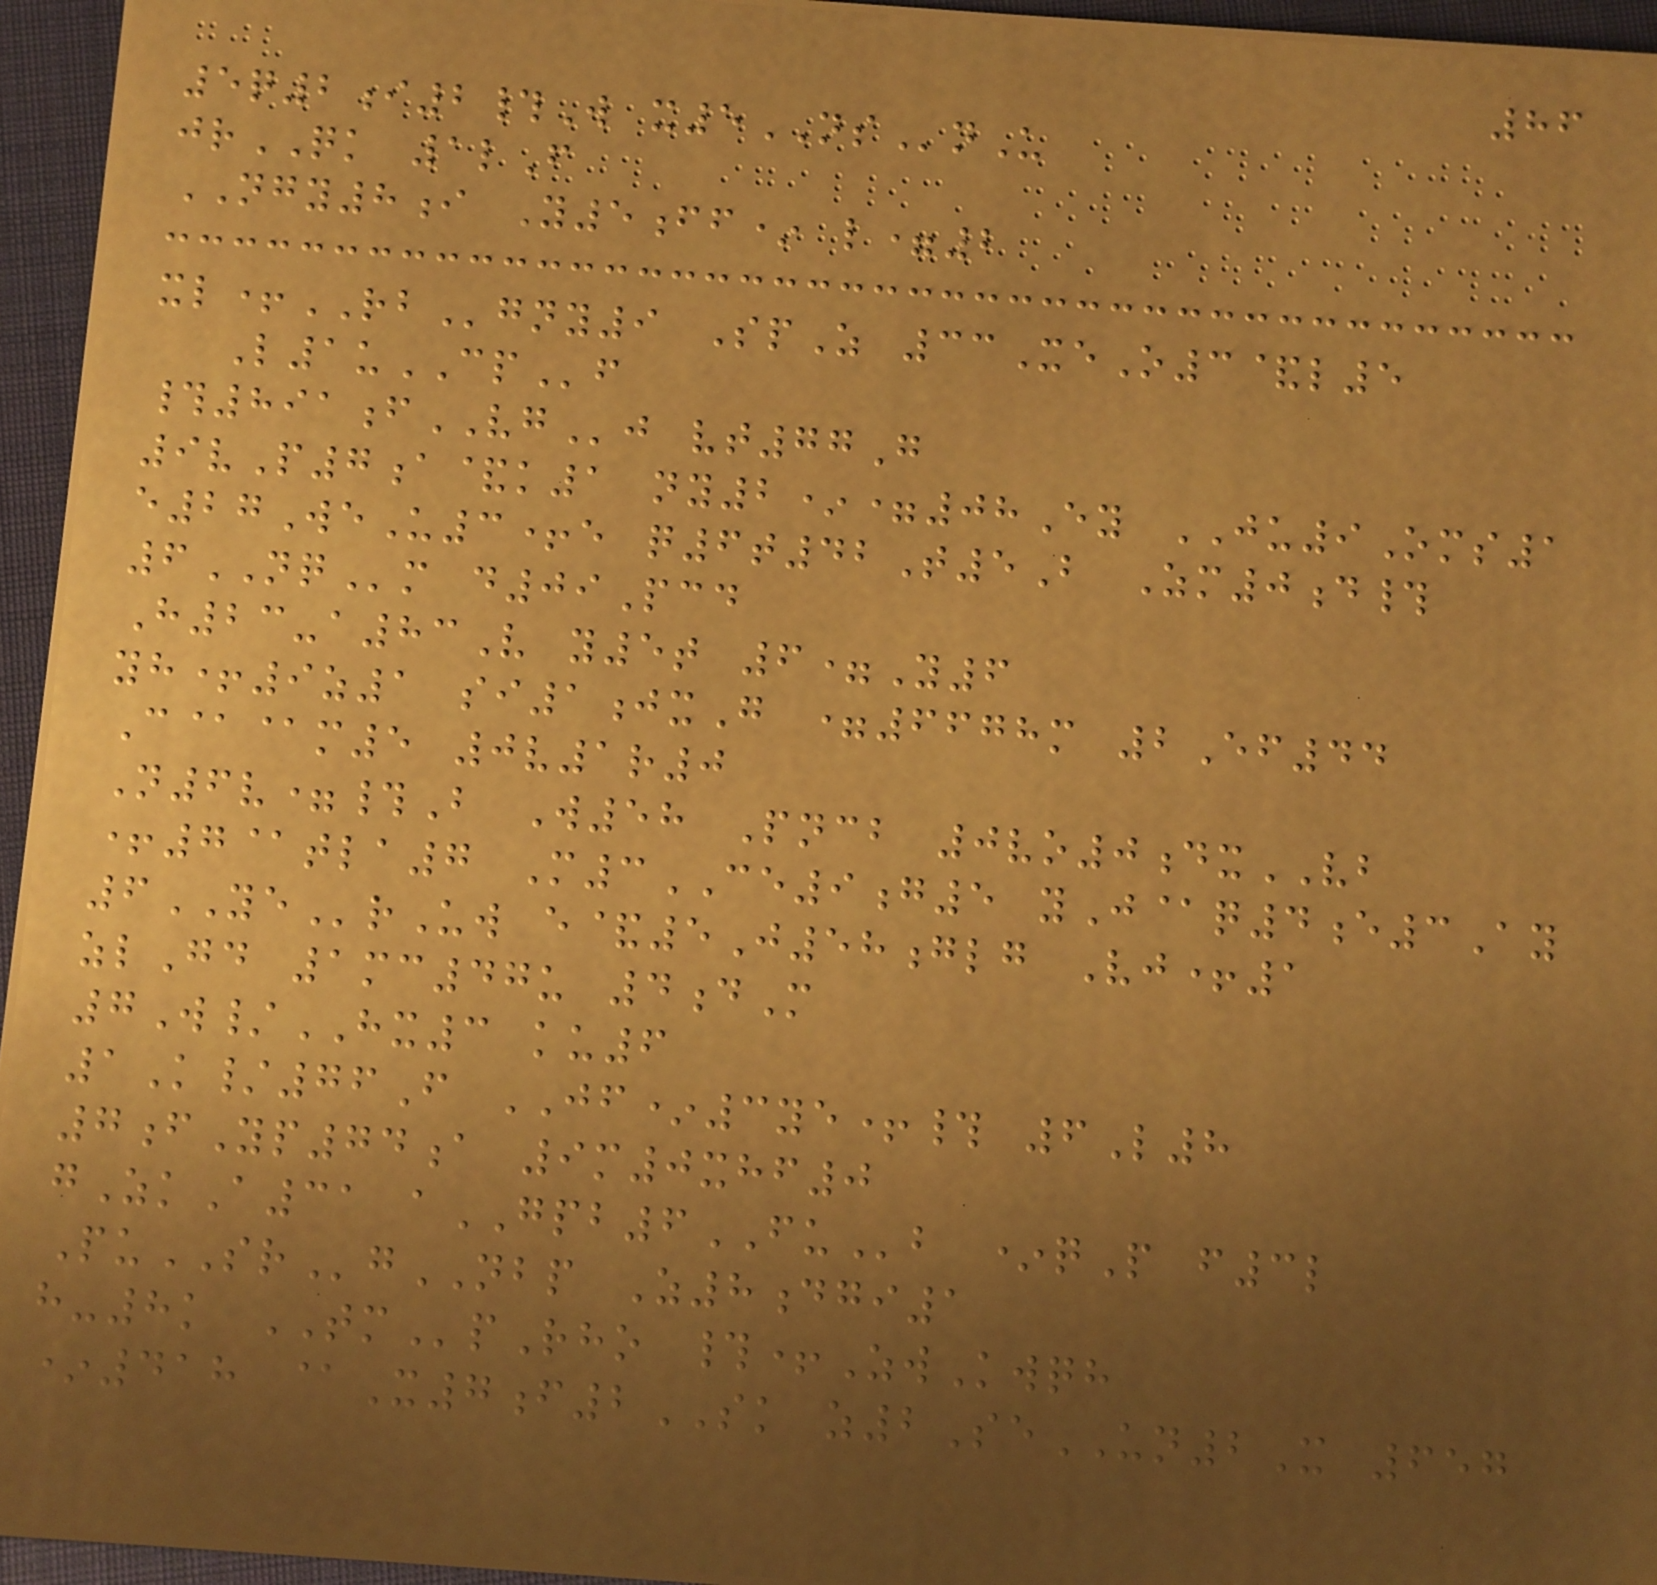86
5q2i2#W x5NSnU
jrQK 1lF
NGY8i Y5ff* l=2
xl+RBgny9 SpZ 33XeO3&l5
L1uCPf
#891fVGj vt77G
9vP7a&k1 ny2*=08Ey JU9Oms1
e27WeU3+e q6t42T5B Zm0d#
6NQm d09Pcd
H23-a83V y5t 6=Y6
yh+9z1 si1jxG =6678m 2Ef44
C@@m5 0v1r0
N6v=#B W58 Pncb 0vo0dxVB
+7@tla7 M3CE9g5 yJ@q4e3Ay
6YErUw e&5J58glg Vj+1
zlGd 1mc47u 4dM
7W/HX3 ku6
1K/76F JF*3ye+# 6L8
7fYp74a 9m0xhf0
gZkA31 aGPB6FUb *qP f3l
PuSRgNBP Z8dgi1
h-8k TMpRho #+ZwKwqh
*418 @X7f2SK z2SeUN2X 657
